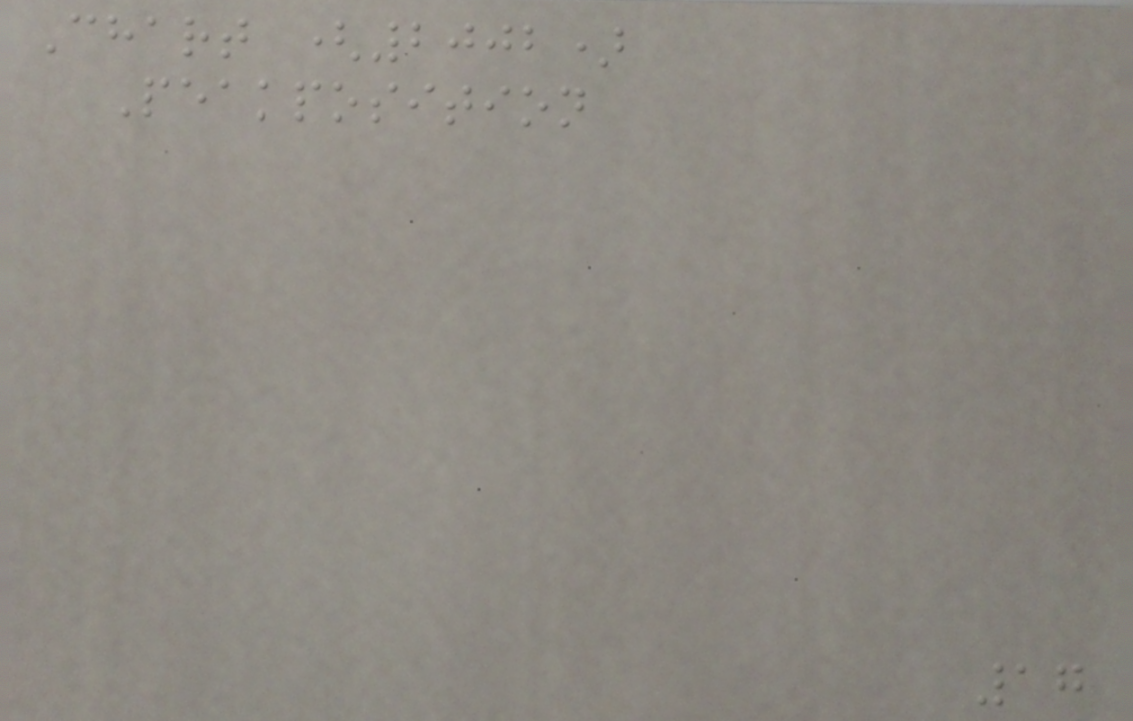Chart (2002)
Peakposition
17
